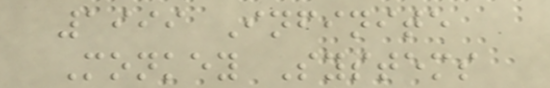1999 Infinite
Monkey Systems
